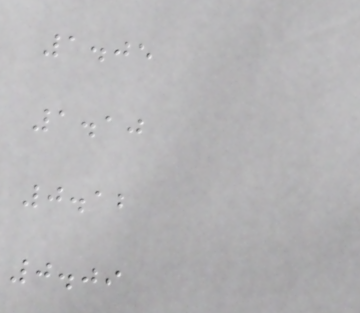1.05
1.10
0.12
0.09
